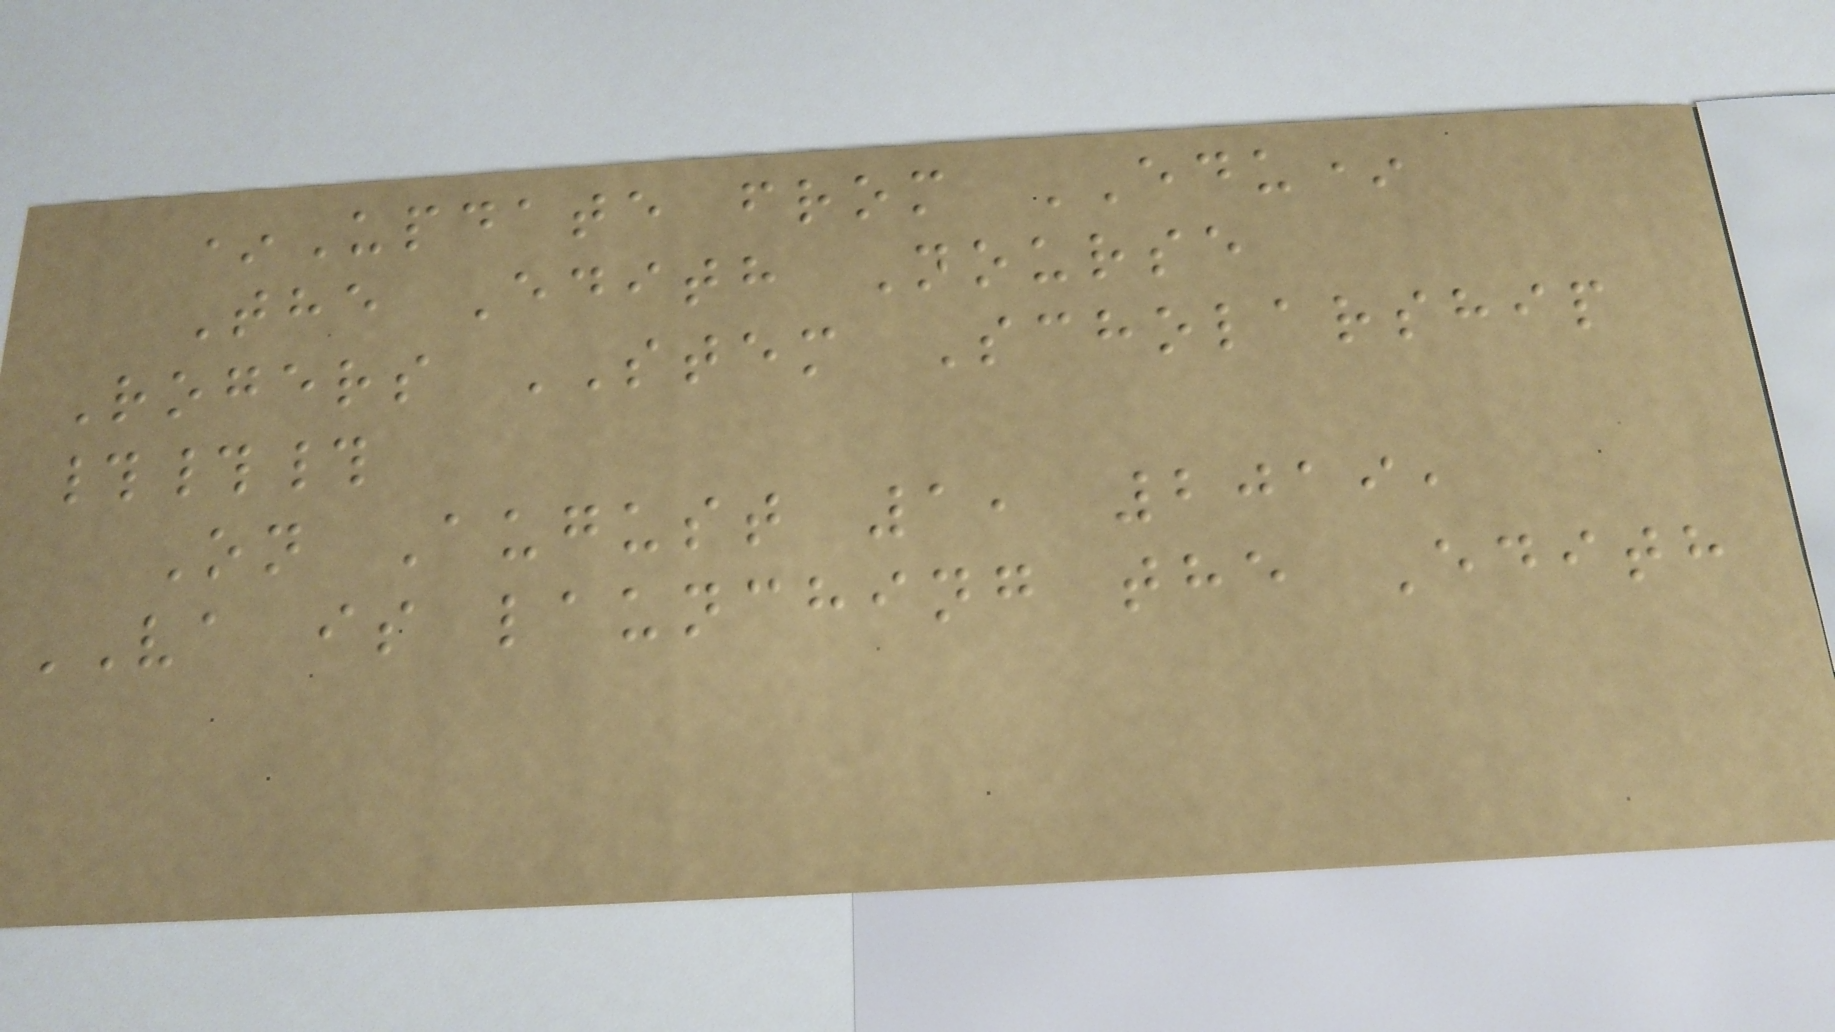*Update from EDU*
The Edith Nourse
Rogers STEM Scholarship
###
On August 1, 2019,
VA is launching the Edith
